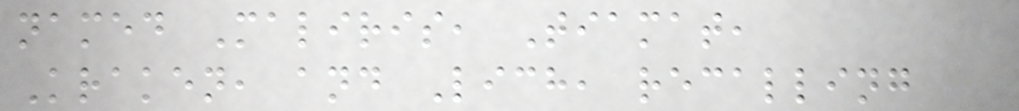named Maliris, Tiamat,
Kraken, and Lich, recalling
